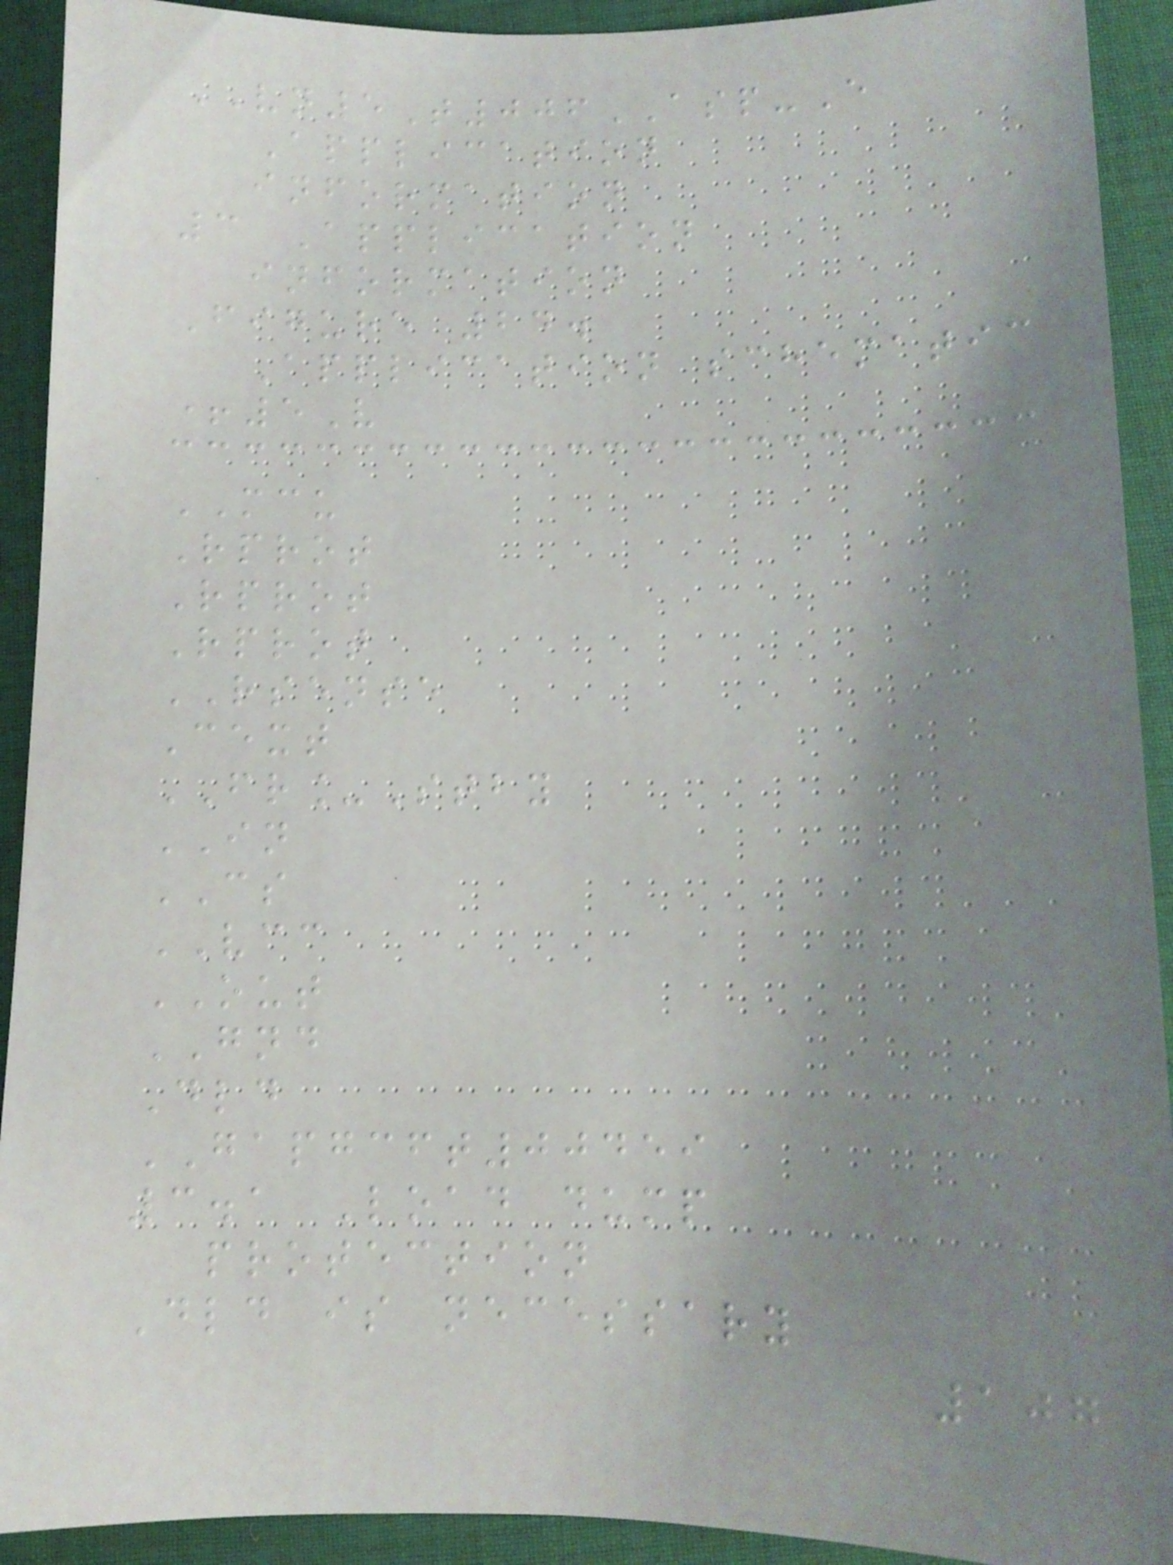VN5T006ASP-E
Application
information
3 Application
information
Figure 24.
Application schematic
+5V
MCU
Rprot
Rprot
Rprot
RSENSE
Cext
FR_Stby
IN
CS
VCC
OUT
GND
Dld
GAPGCFT00459
3.1 Load dump
protection
Dld is necessary
107
